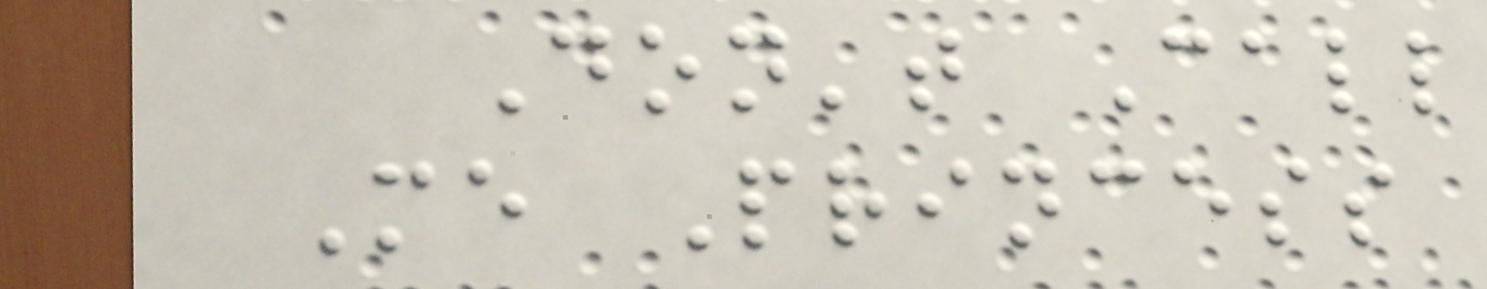Don't Call
Me Princess
